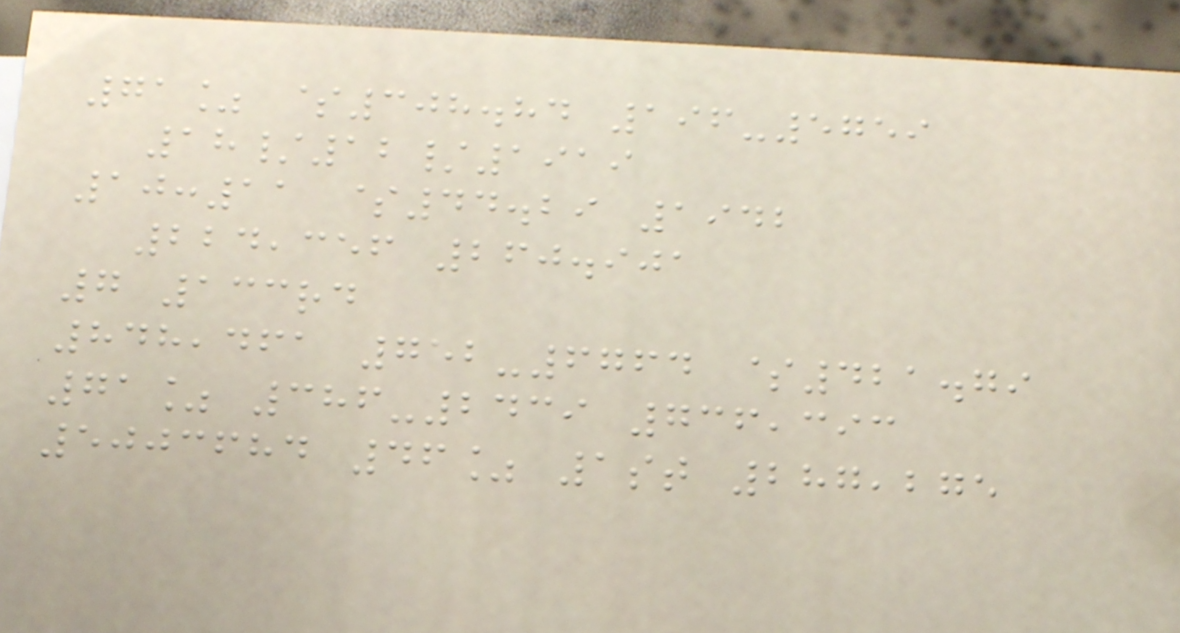71% $308.84 196-5759
18/12/1919
10:11 $44.29 1942
224,356 260.901
7 133rd
848,461 752-6764 $421.79
71% 386-2439 736,393
5003684 46% 1st 287,275
